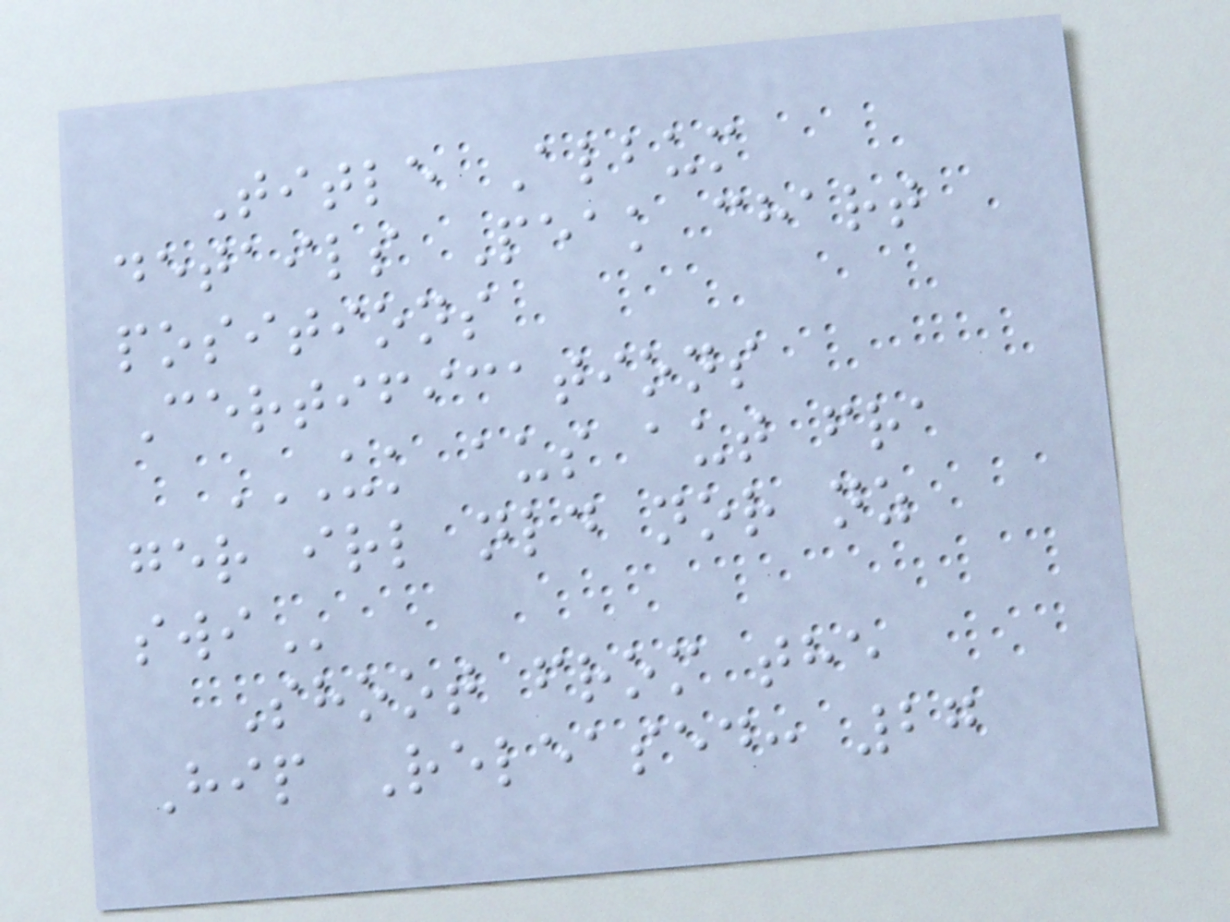Title Album
details Peak chart
positions
Certifications
UK AUS AUT FRA
GER IRL NLD NOR NZ
SWI
Shoot from the
Hip Released: 27
